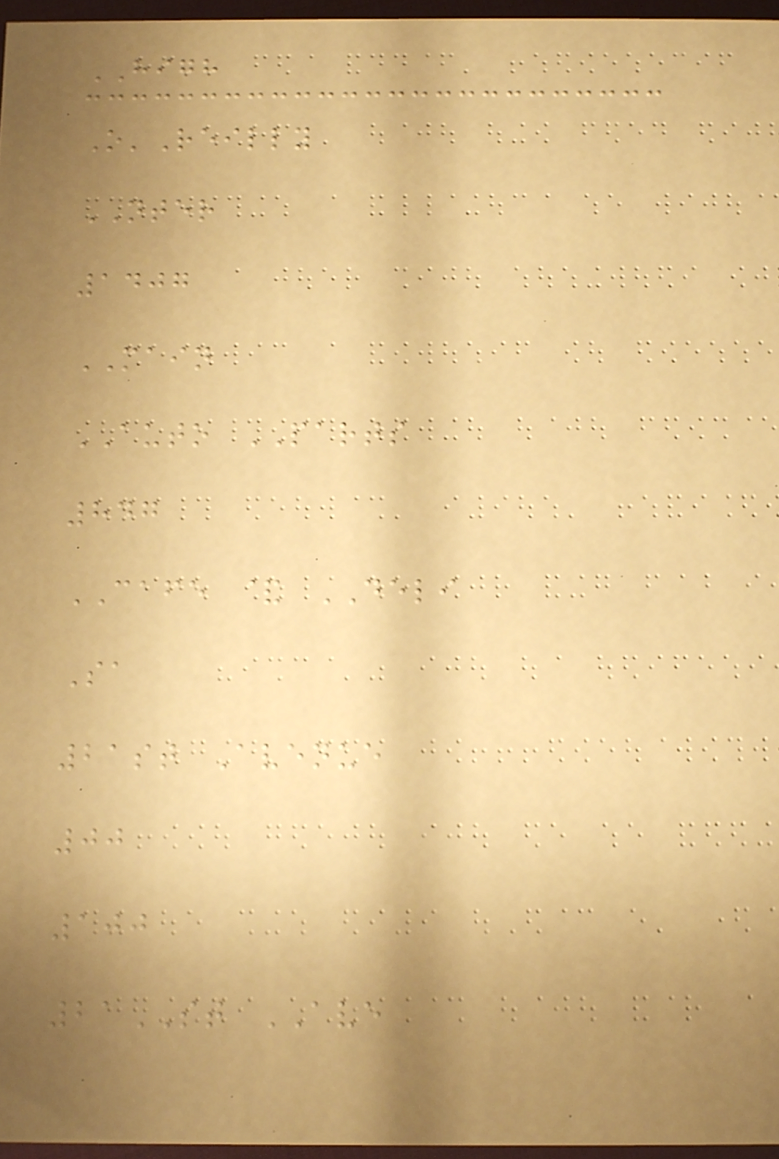HIGH
O'Reilly
NTER
1407
MAIN
AUTO PARTS
847
CAFE & DELI
Sa
21st Avenue
00
100
21ST AVE
